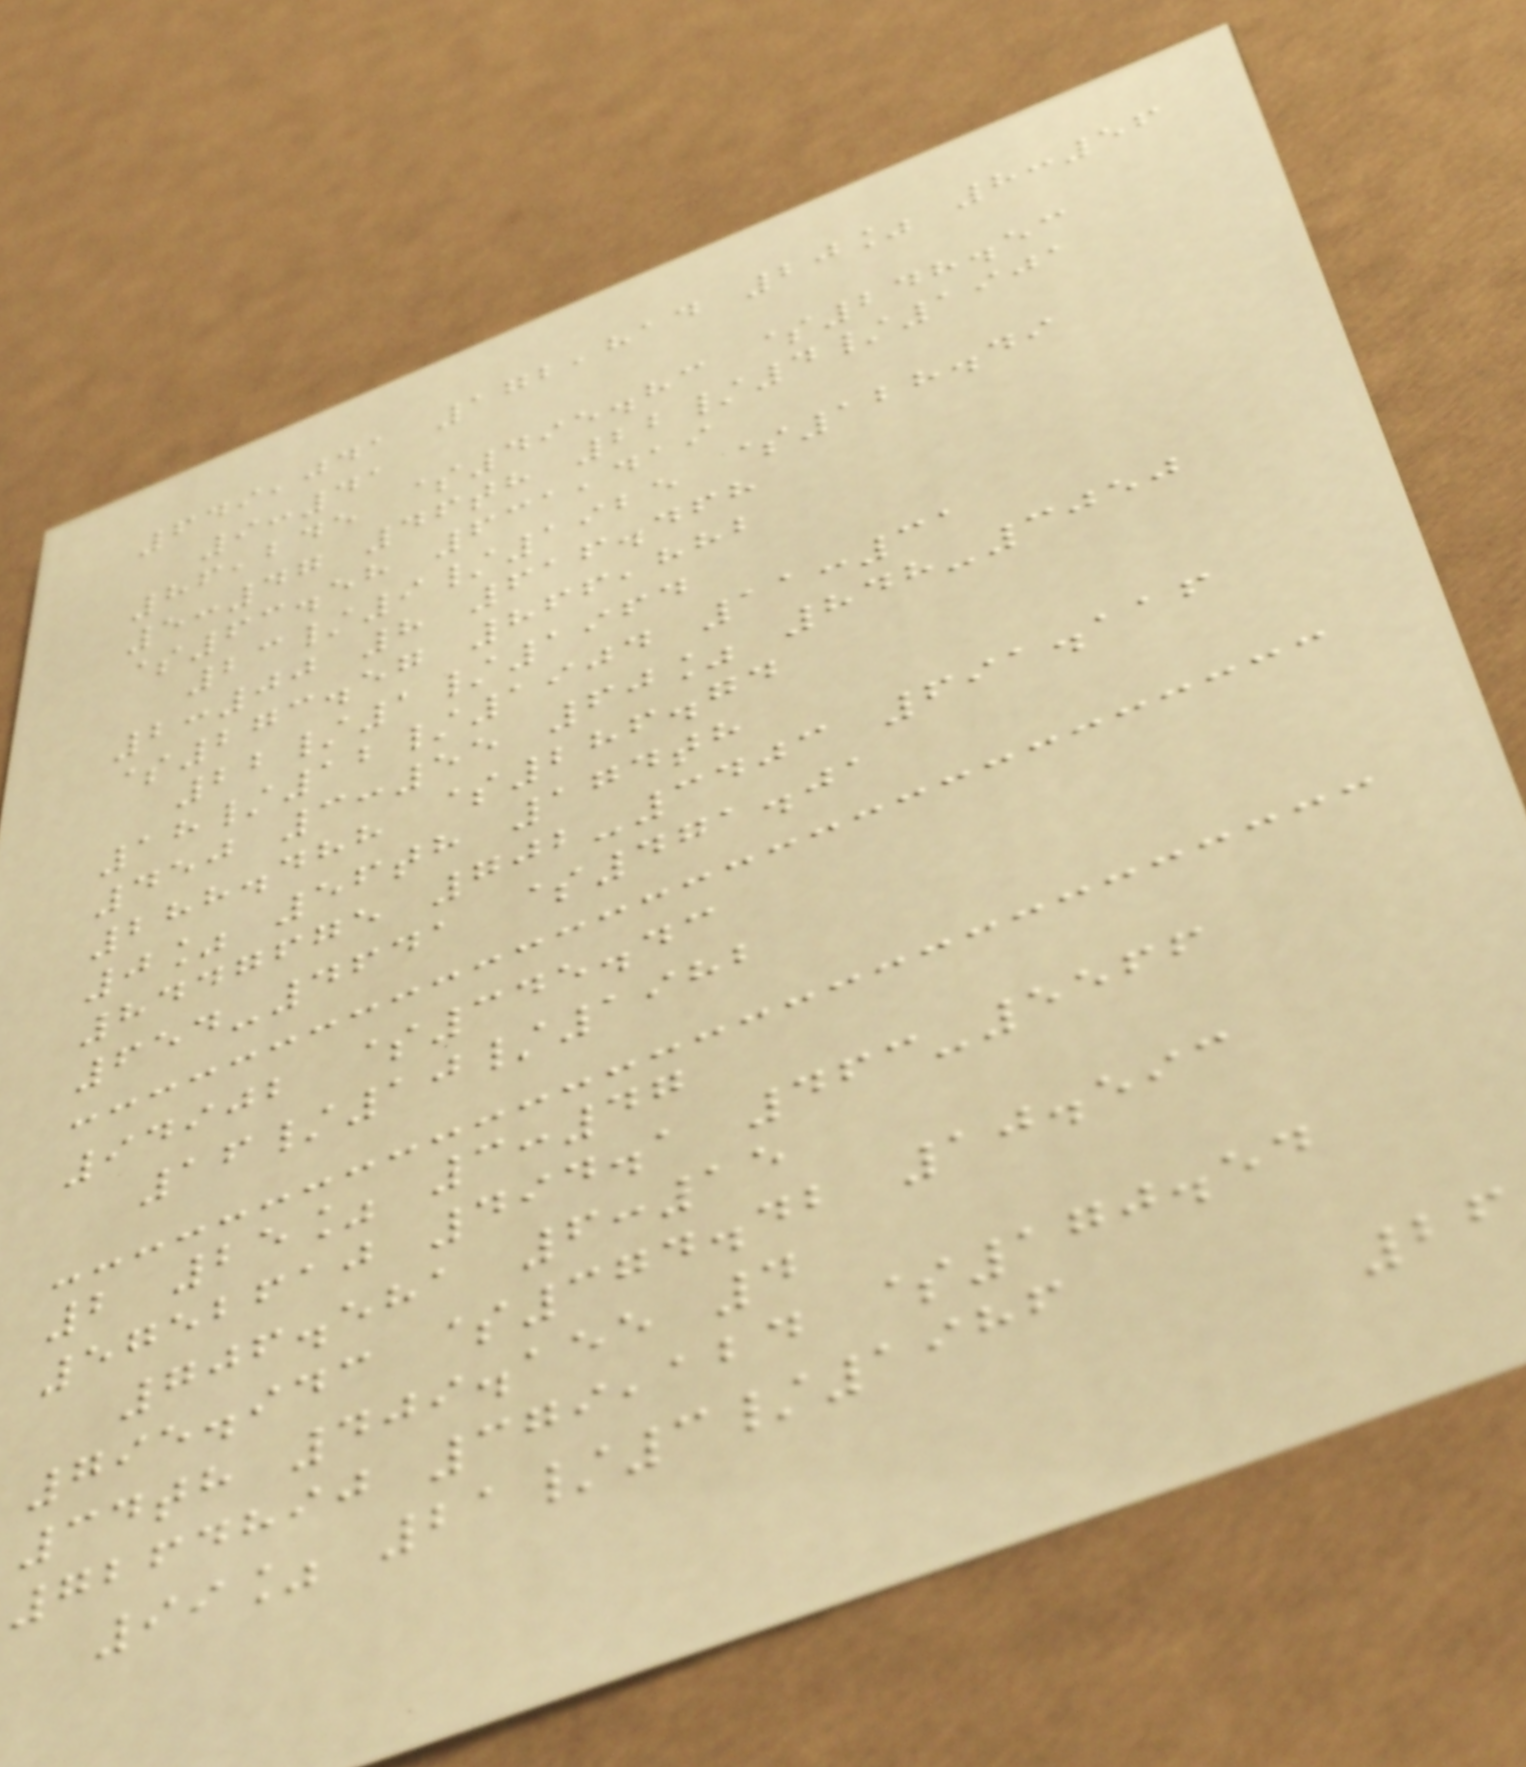649,041 172,814 20% 8:56
9:41
86,245 $495.83 $248.53
5:47 46th 22/4/1901
$63.58 631,419
23/9/1925 $128.49
2:00 8 616.468
$273.57 866,882
22/1/1964
18/12/1904 11:31
450 3:55 60% 848-3050
288.488 $286.74
0% 56th 174th
8447675 702-3403 691.116
654-4641 $471.01
94902 $345.43
16/10/1982
2 25% 3:47
5752610 494.1 463-5566
706.581 6:15
795.943 $374.42 10.593
34th 409.155 4
7264890 379,124 $170.54
99% 21/3/1986
26
